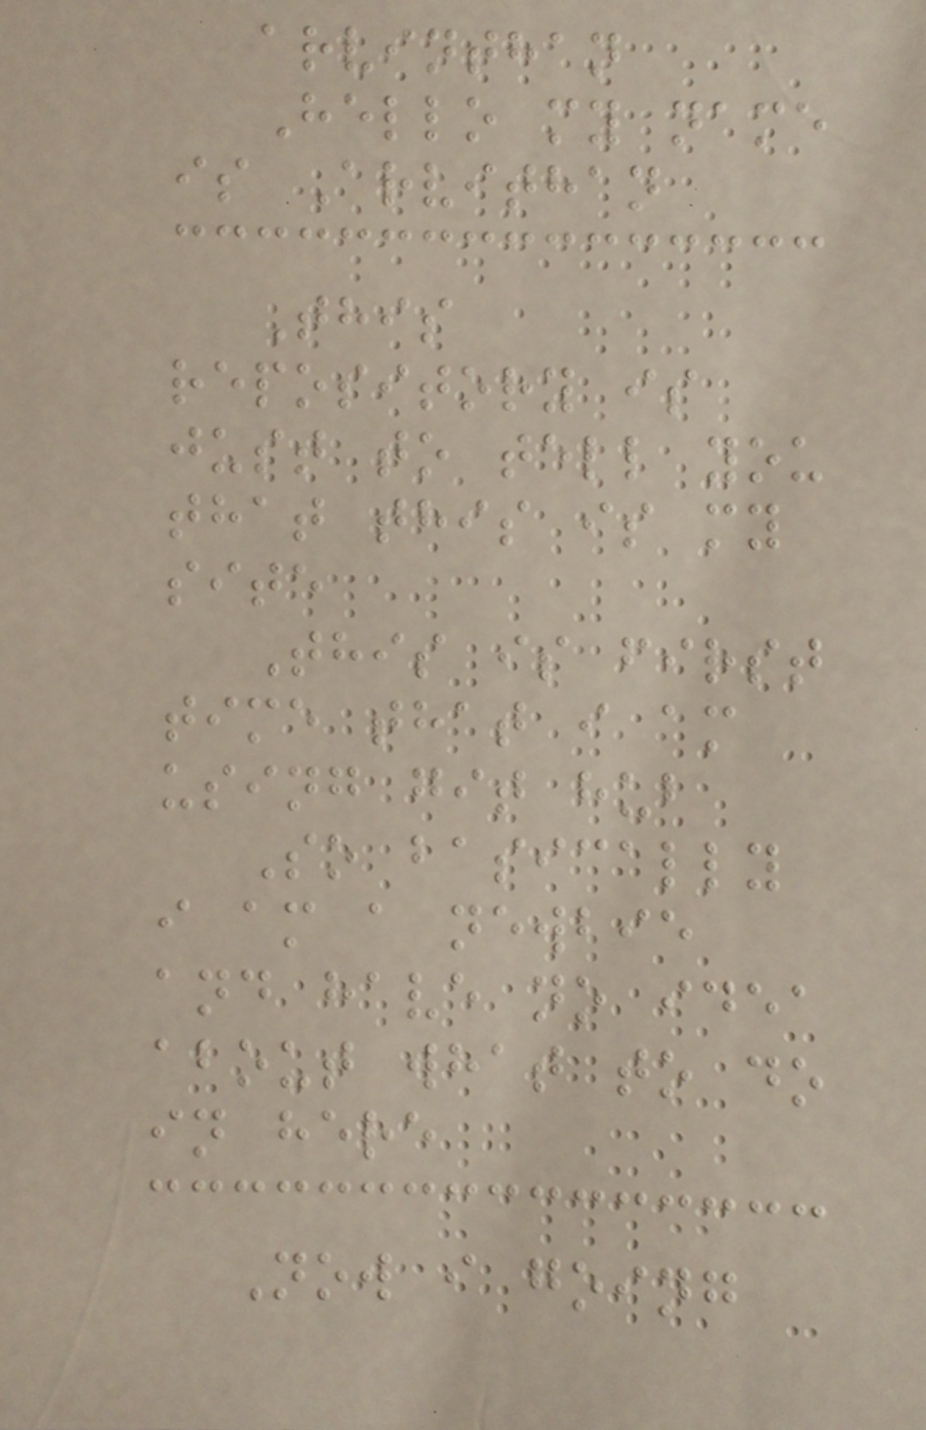arvinthan
Hello my name
is Arvithan
This
repository is
just to tell you
that this is my
site
This is first
time that i am
using git hub
So basically
i am a newbie
and have no idea
about what to do
in here
Now i going
